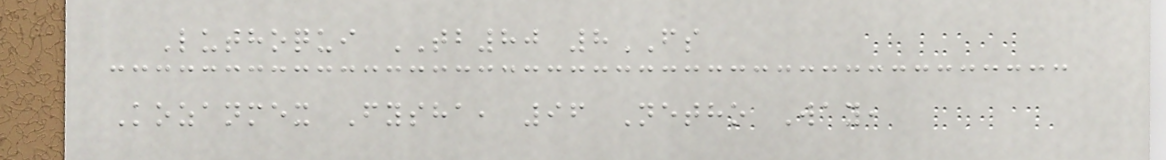Luthoqui TB80 8FS
Kozanmex Fysha, 96 Netho Way,
